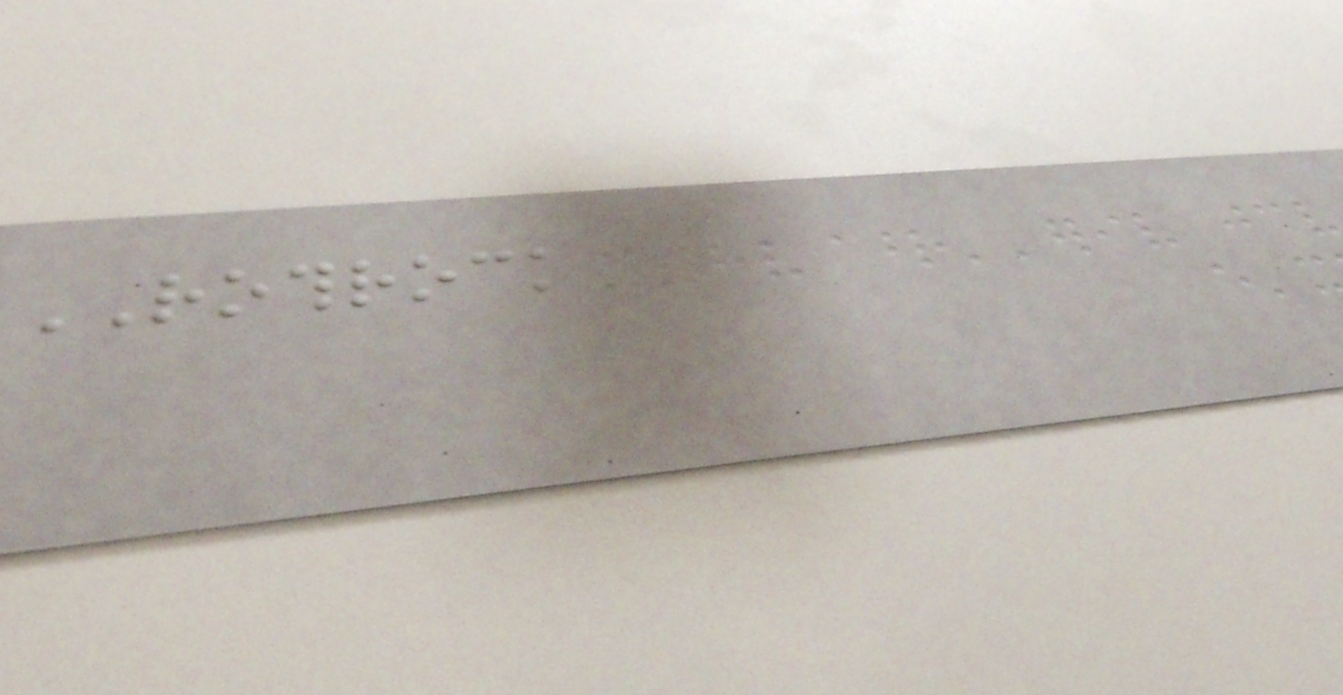ROTHROCK
